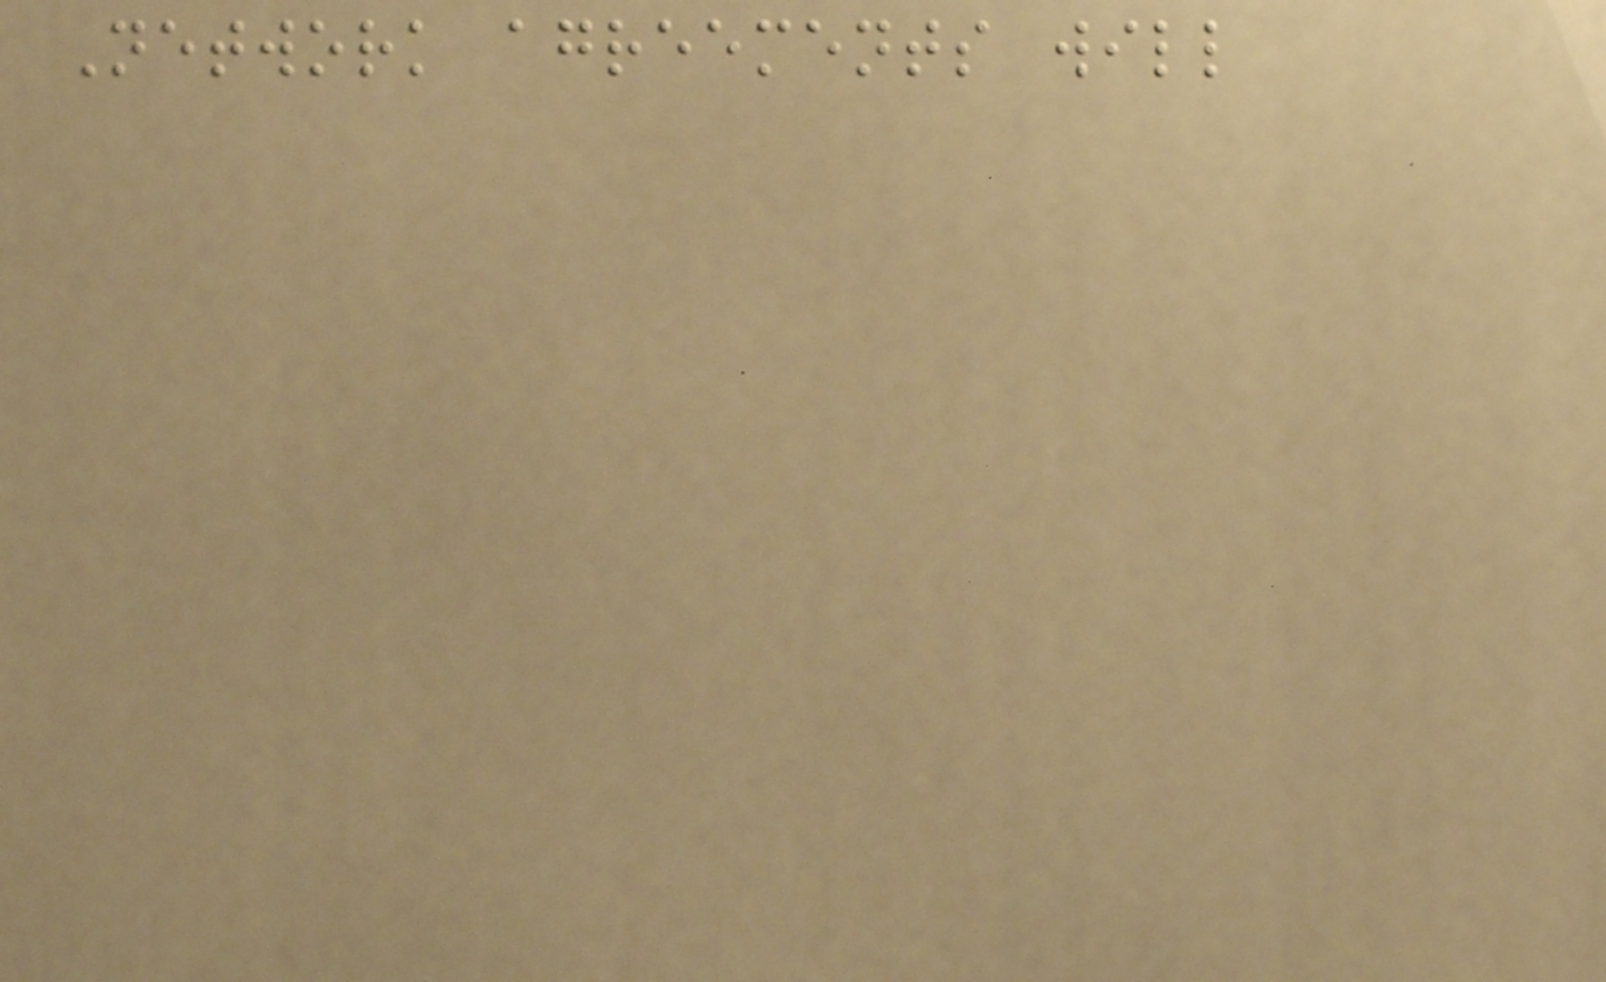Network agreements will
